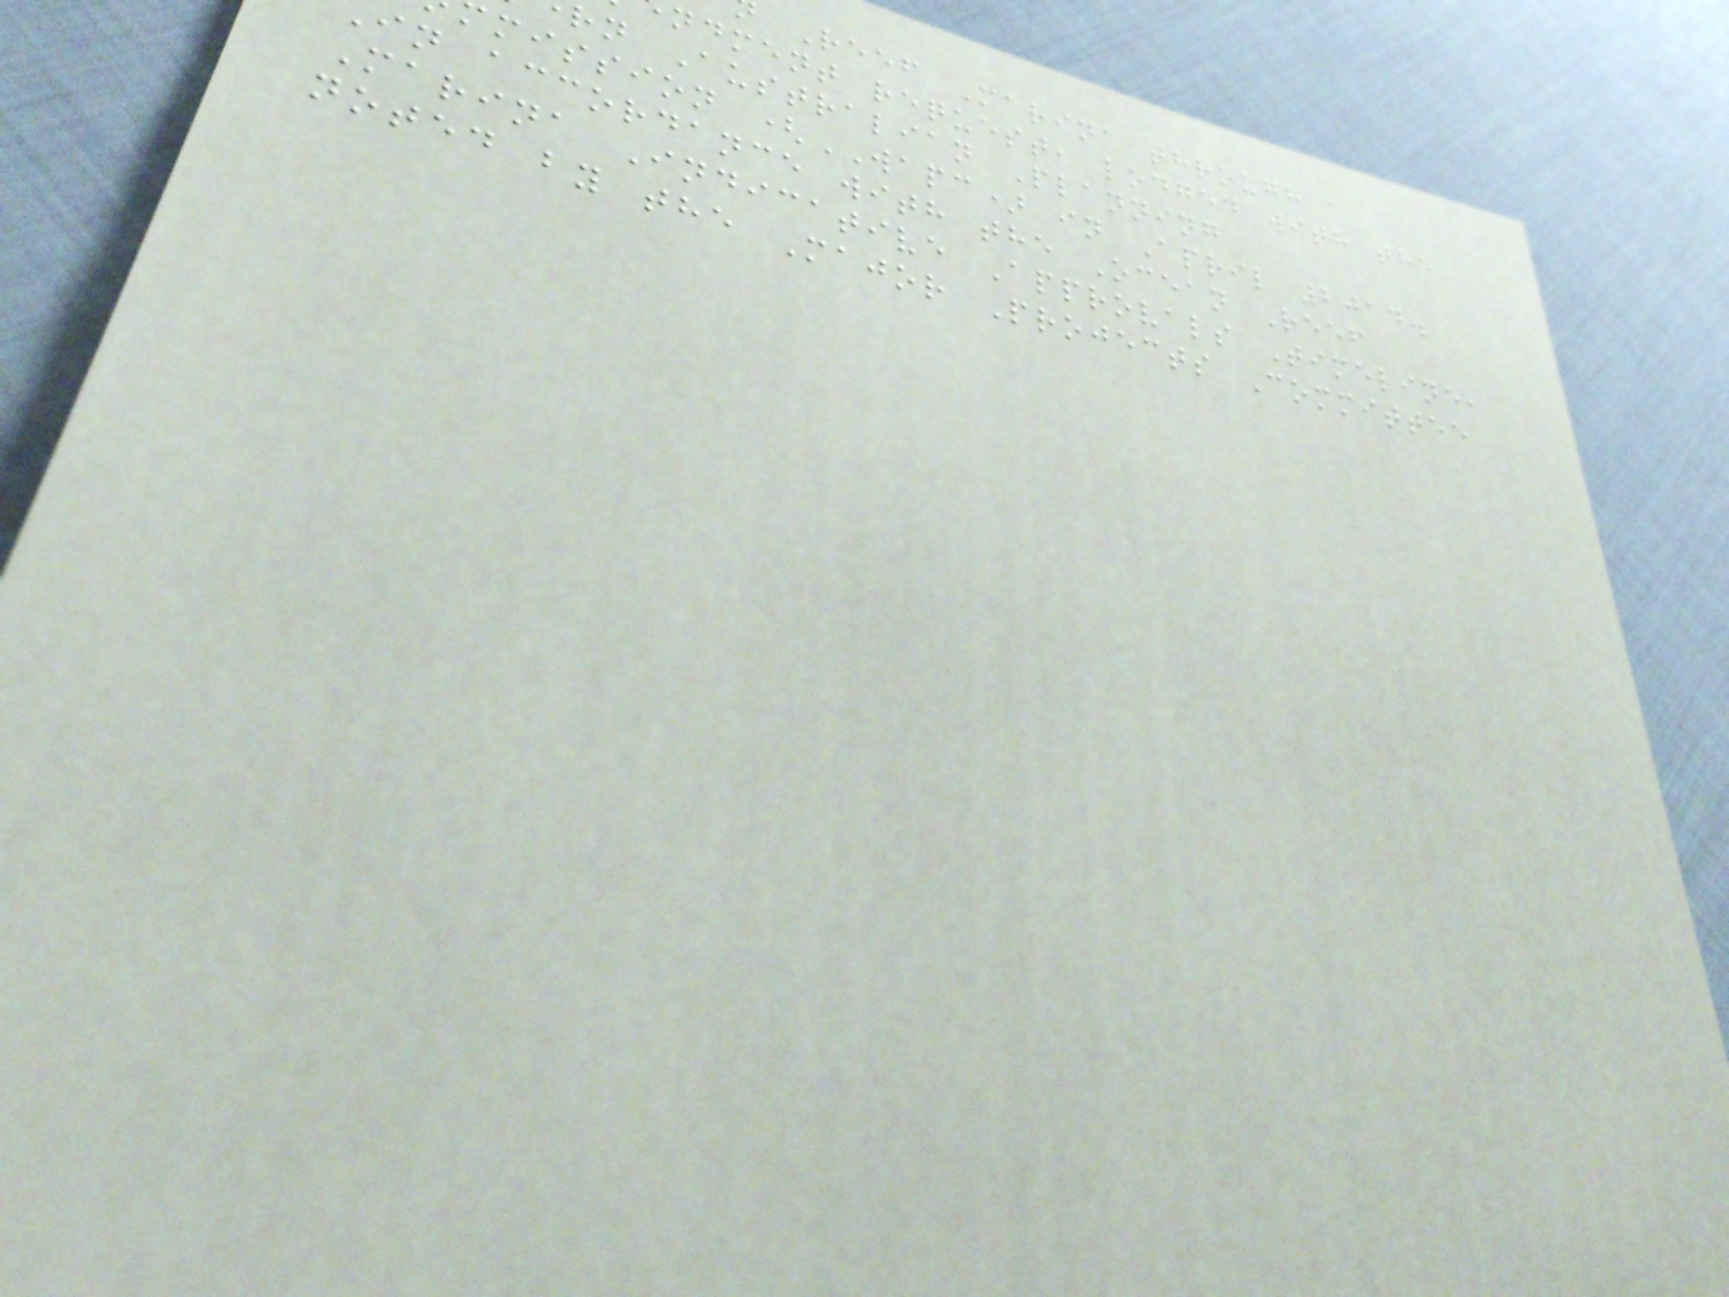Reef Marina through a
ndment request, lodged with the
rn Australian Planning
mission (WAPC) in April 2014.
in accordance with the Ocean Reef
Marina Indicative Approvals Timeline,
noted by the Major Projects Committee
